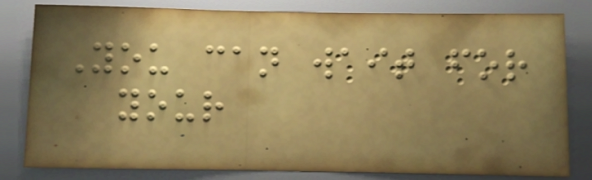You can wait for
your
